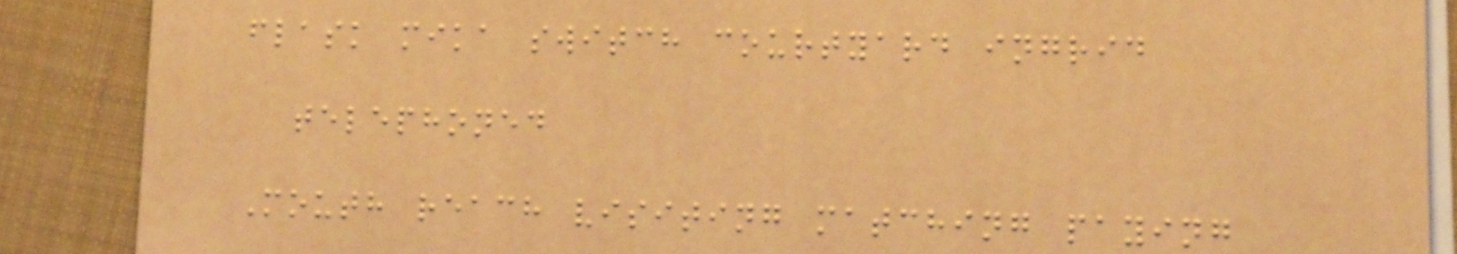flask mika switch courtyard ingrid
telephoned
Mouth reach visiting matching paying
